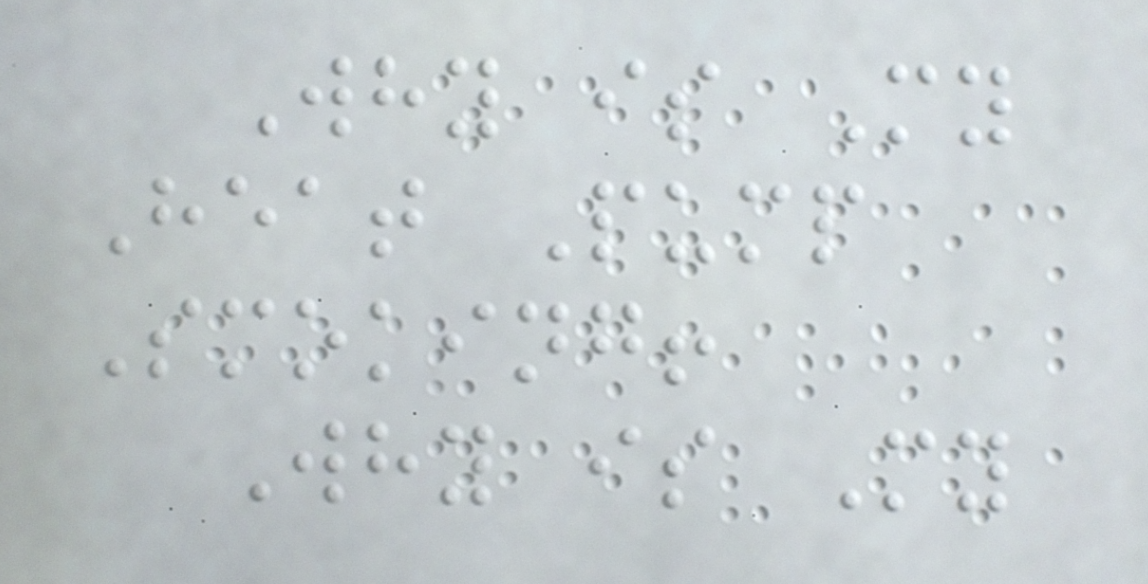Why is My
Heat Pump
Smoking!
Why is My
